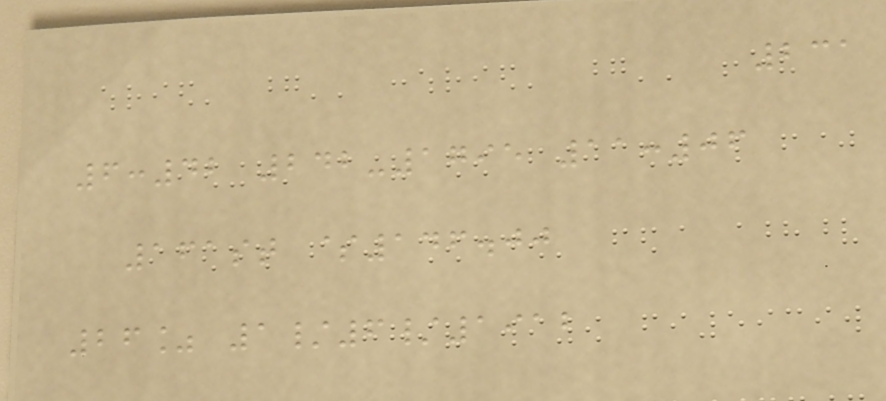231
6:42 242-1795 11:06
161st $146.00
26% 1/6/1912
